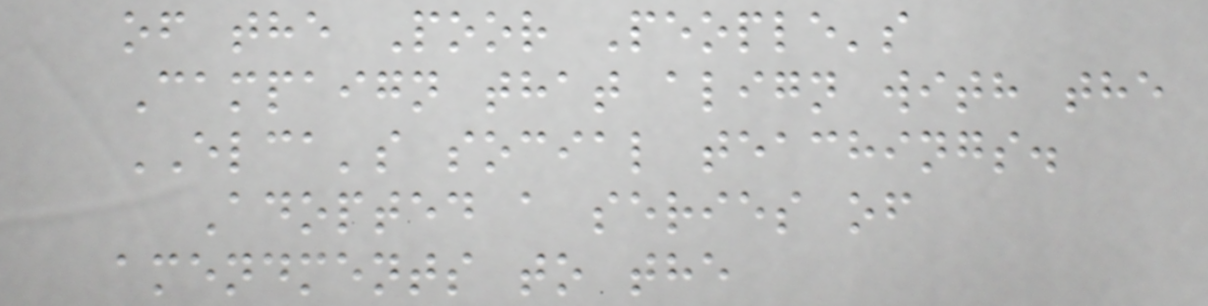of the Poor People's
Campaign that align with the
ELCA's social teachings.
Adopted a series of
amendments to the
